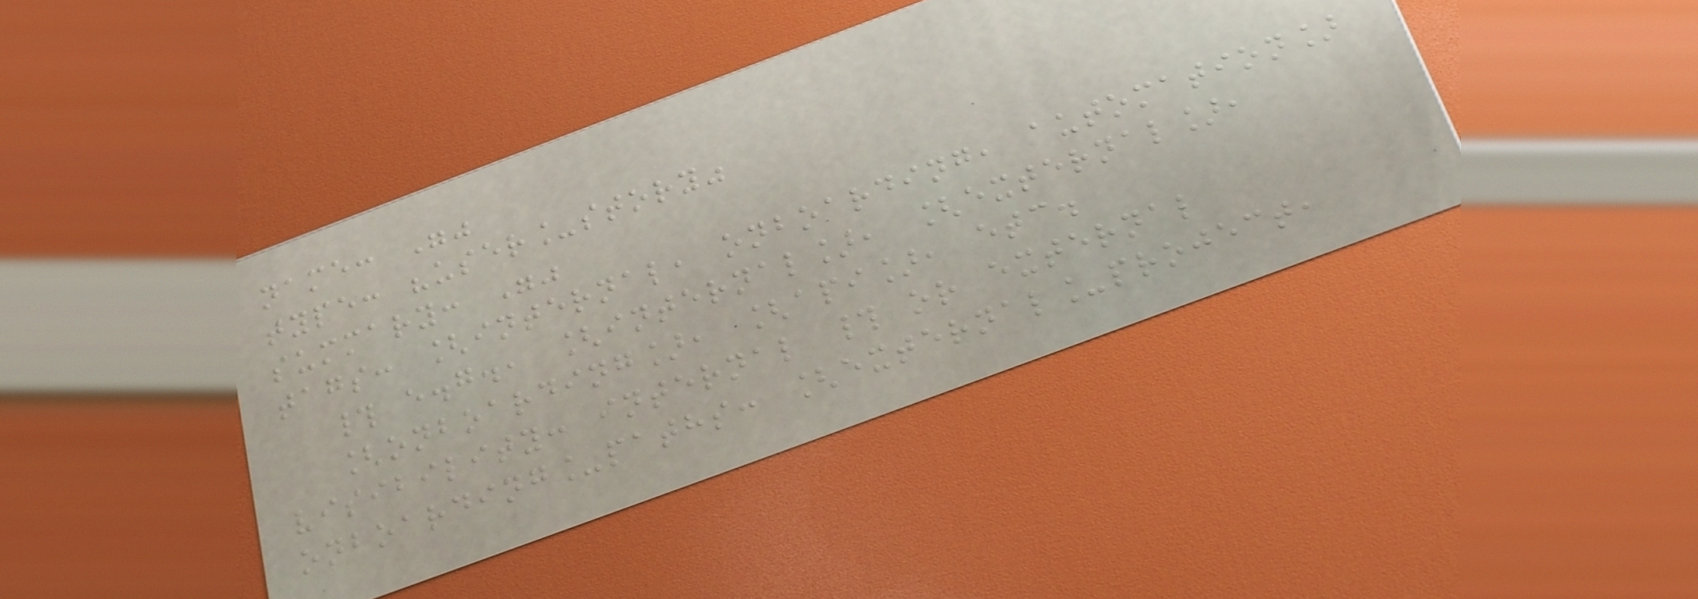name: ""
type: "user_story"
summary: ""
tags: [internal, onboarding, automation]
# e.g., [internal], [external],
[onboarding], [api], etc.
visibility: internal # or external
onboarding_paths: [external_project,
